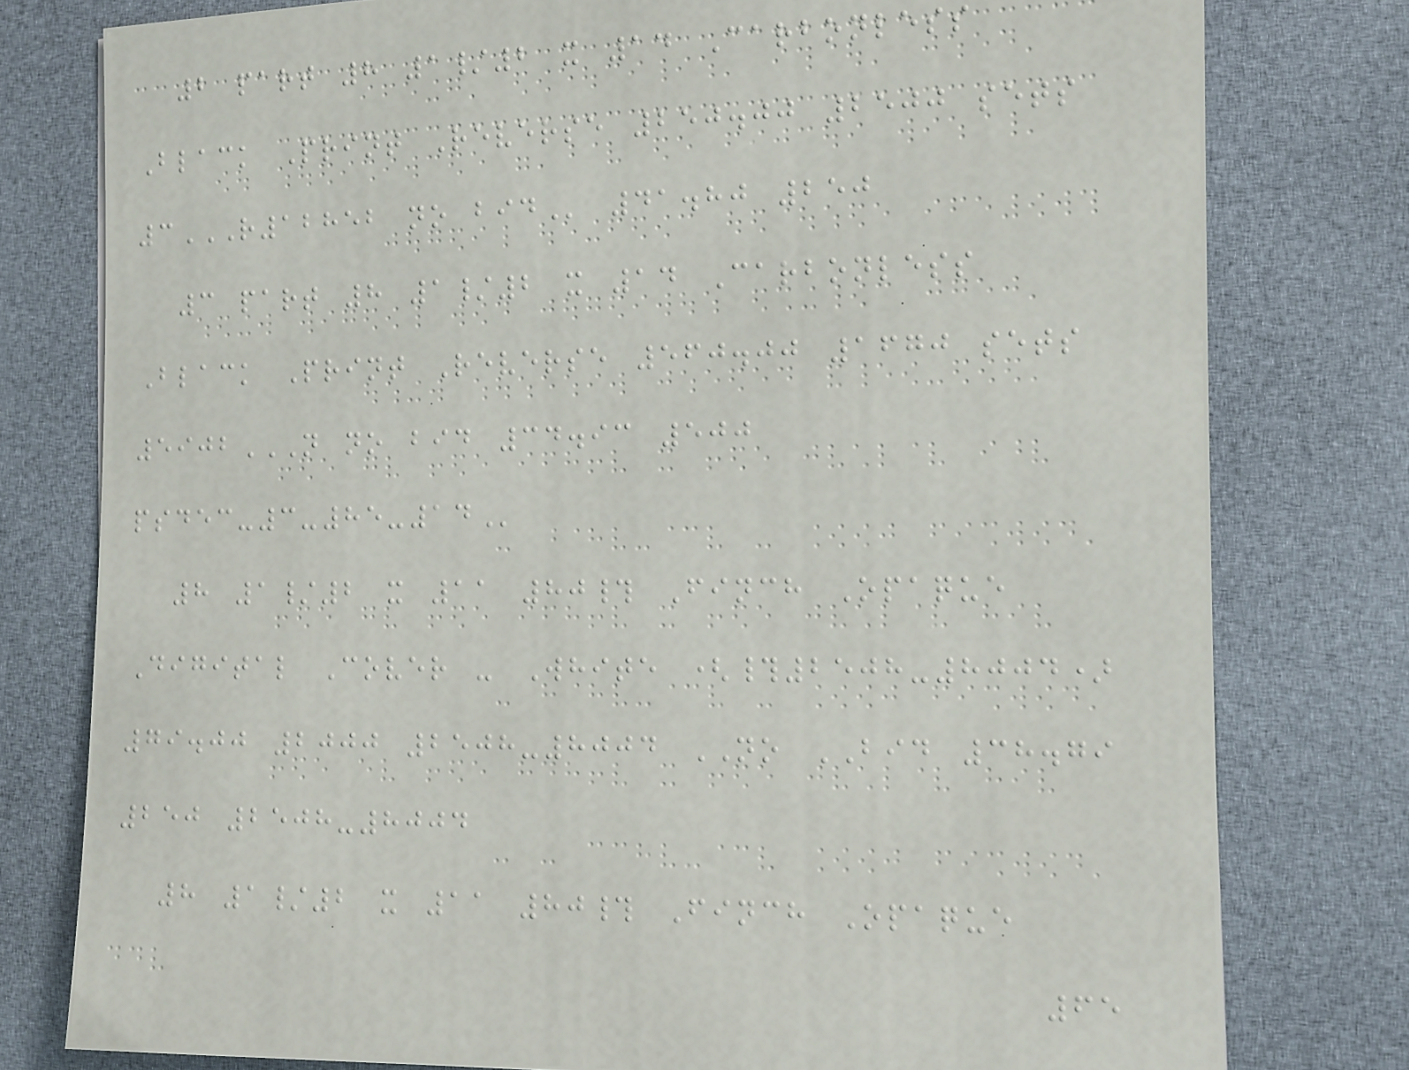2 part 8 1/2 x 14 Carbonless
Black Print Reverse 250.00 2500 sets
3R12852 NO BID 41.80 250
3 part 8 1/2 x 14 Carbonless
Black Print Reverse 560.00 1670 sets
5902N NO BID 34.93 500
PSDEC-3-85-14
8 1/2 x 11 80# Finch Opaque
Digital Cover - White (#2508-8004)
79.00 2000 2508-8004 NO BID 38.79
250 2508-8004
8 1/2 x 11 80# Finch Opaque
65
